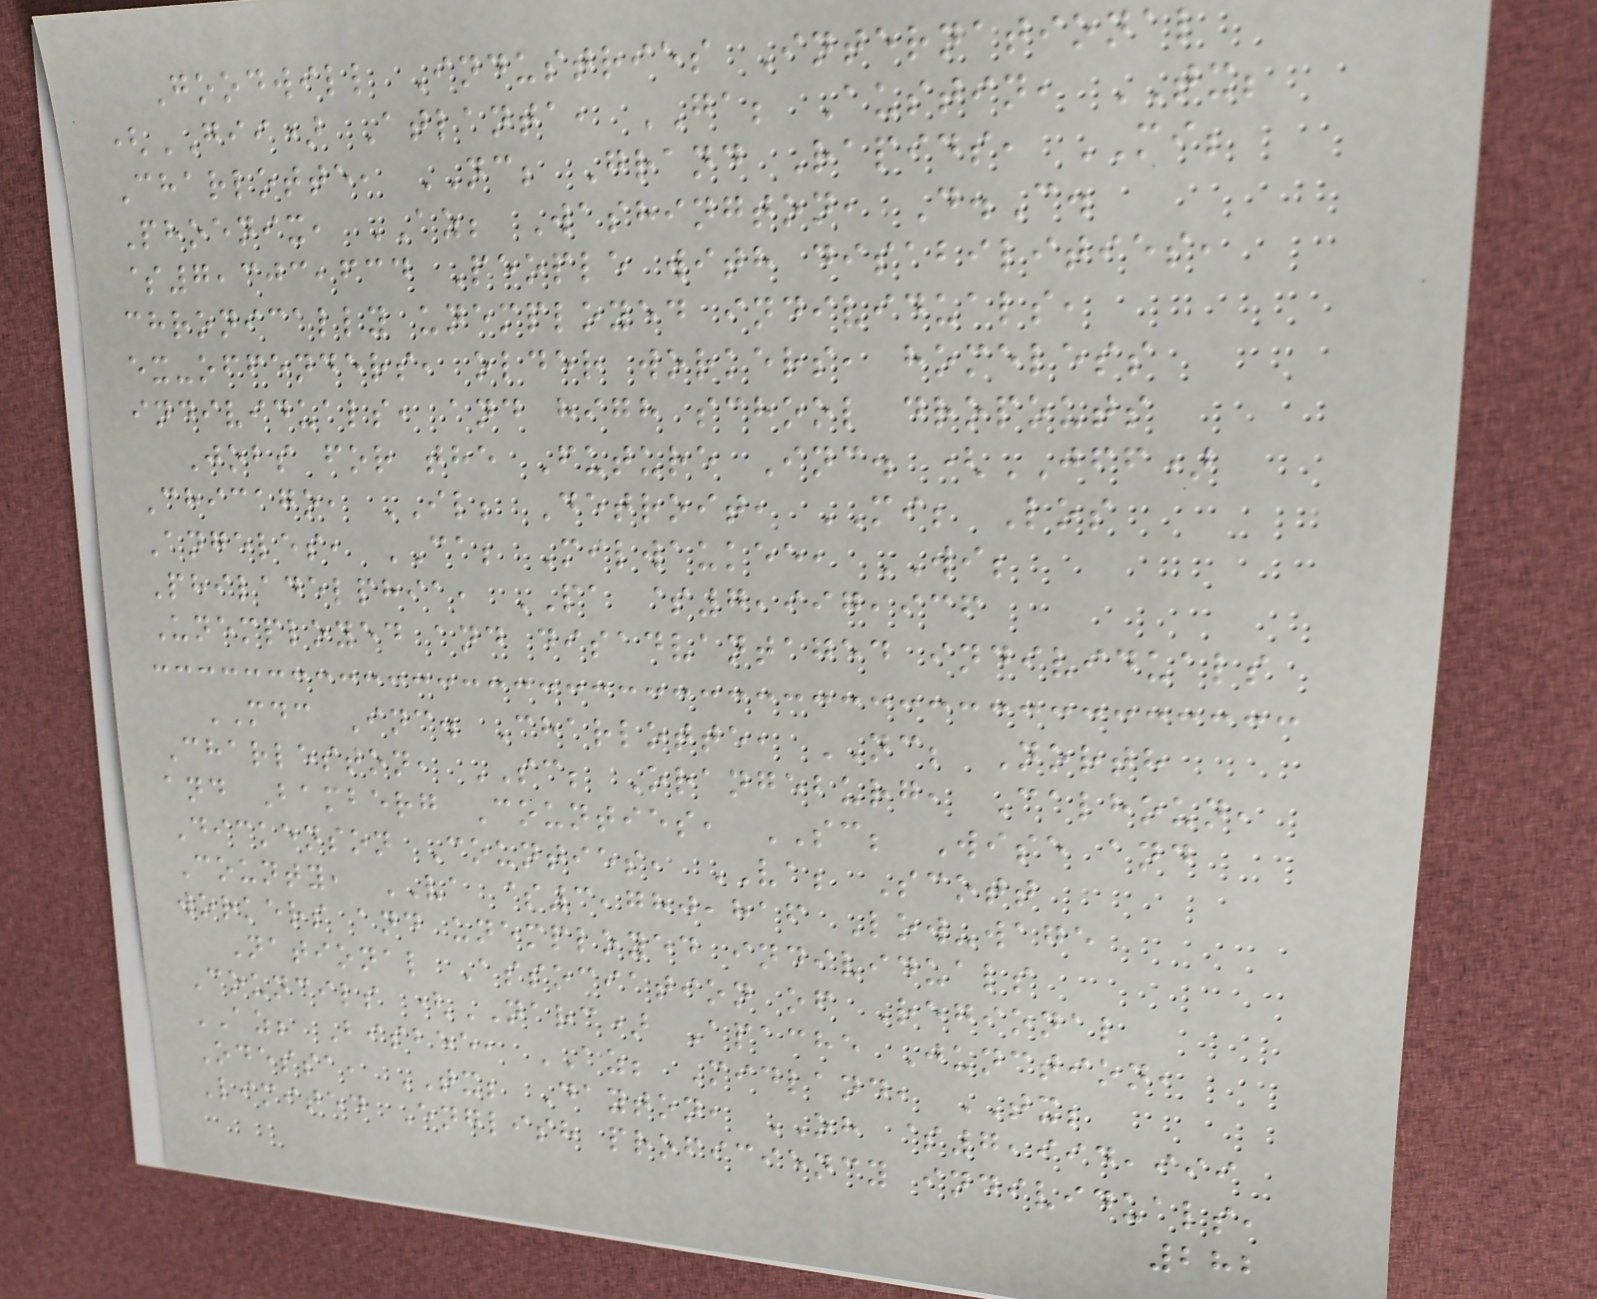Goodwill Industries International
(GII) Atlanta, GA; Austin, TX;
Charlotte, NC; Grand Rapids, MI;
Phoenix, AZ; Washington, D.C.
$7,303,634 People with disabilities,
chronically unemployed individuals,
ex-offenders, older workers, homeless
individuals, and high school dropouts
Jobs for the Future Inc. (JFF)
Chicago, IL; Detroit, MI; Los
Angeles, CA; Milwaukee, WI;
Philadelphia, PA $7,997,936
Unemployed and disadvantaged individuals
MDC Inc. Charlotte, NC; North
Charleston, SC; Orangeburg, Calhoun,
and Bamberg Counties, SC; Wise and
Dickenson Counties, VA; Scott
County, VA $3,780,816 Low-wage
workers and unemployed individuals
National Association of Regional
Councils (NARC) Apache Junction,
AZ; Bisbee, AZ; Midland, TX;
Odessa, TX; Dayton, OH $7,994,999
Limited English proficiency individuals,
282
